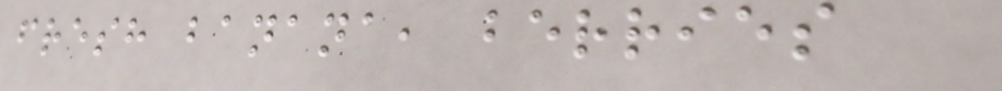fresh banana, berries
